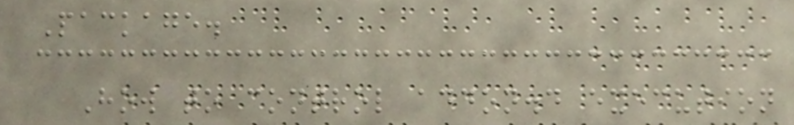Package.
How to control addon.d execution
